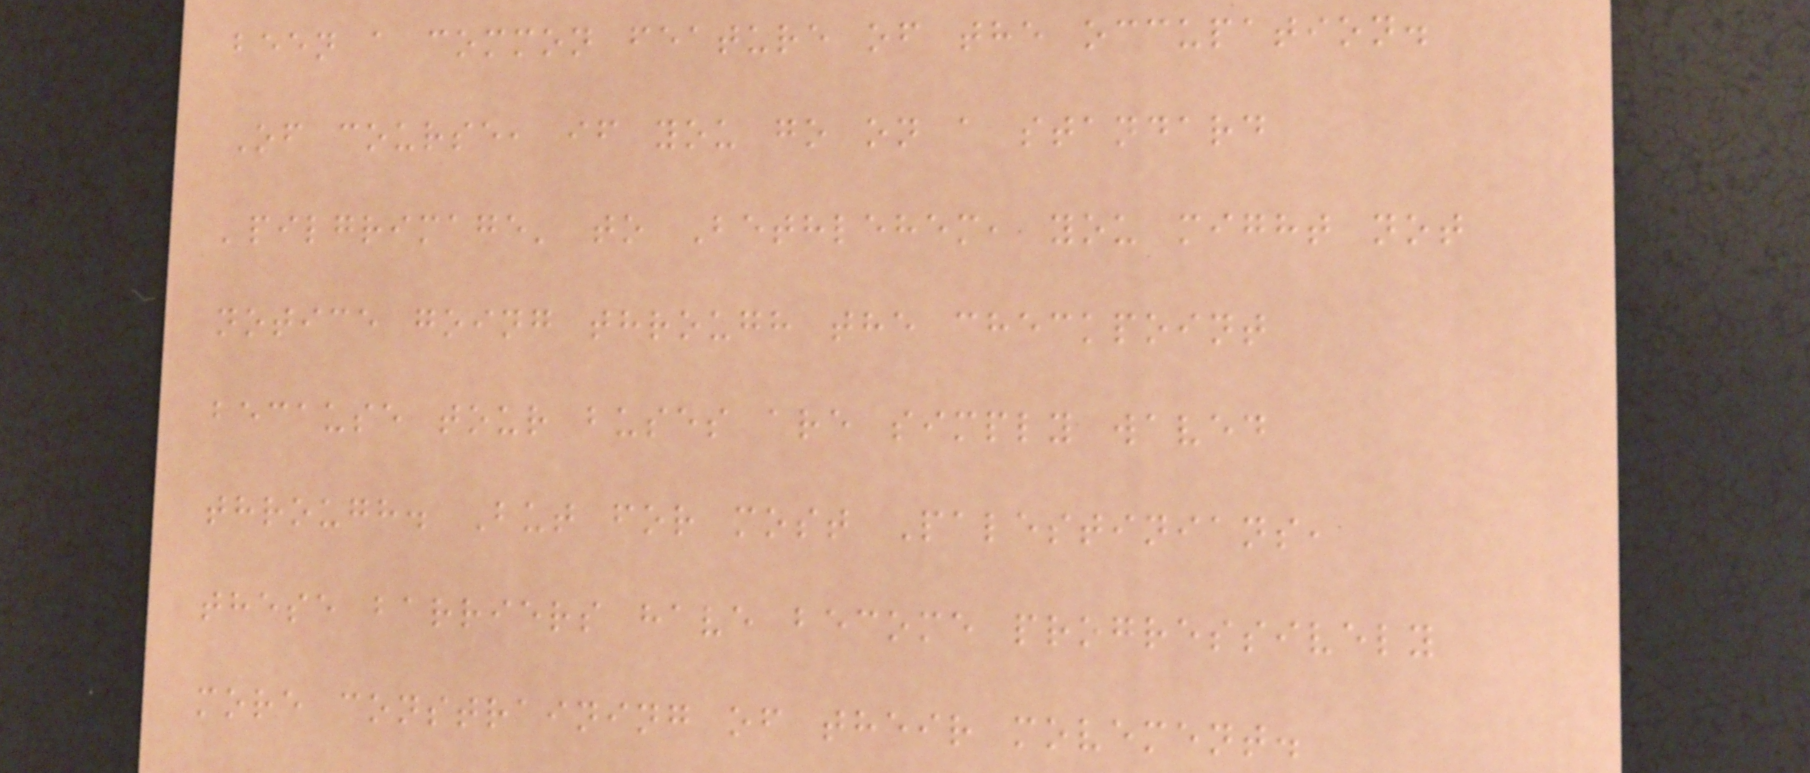been a common feature of the occupation.
Of course, if you go on a standard
'pilgrimage' to Bethlehem, you might not
notice going through the checkpoint
because tour buses are simply waved
through. But for most Palestinians,
these barriers have become progressively
more constraining of their movement.
